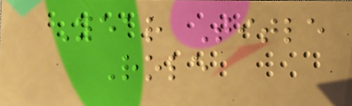Year Title
Role
